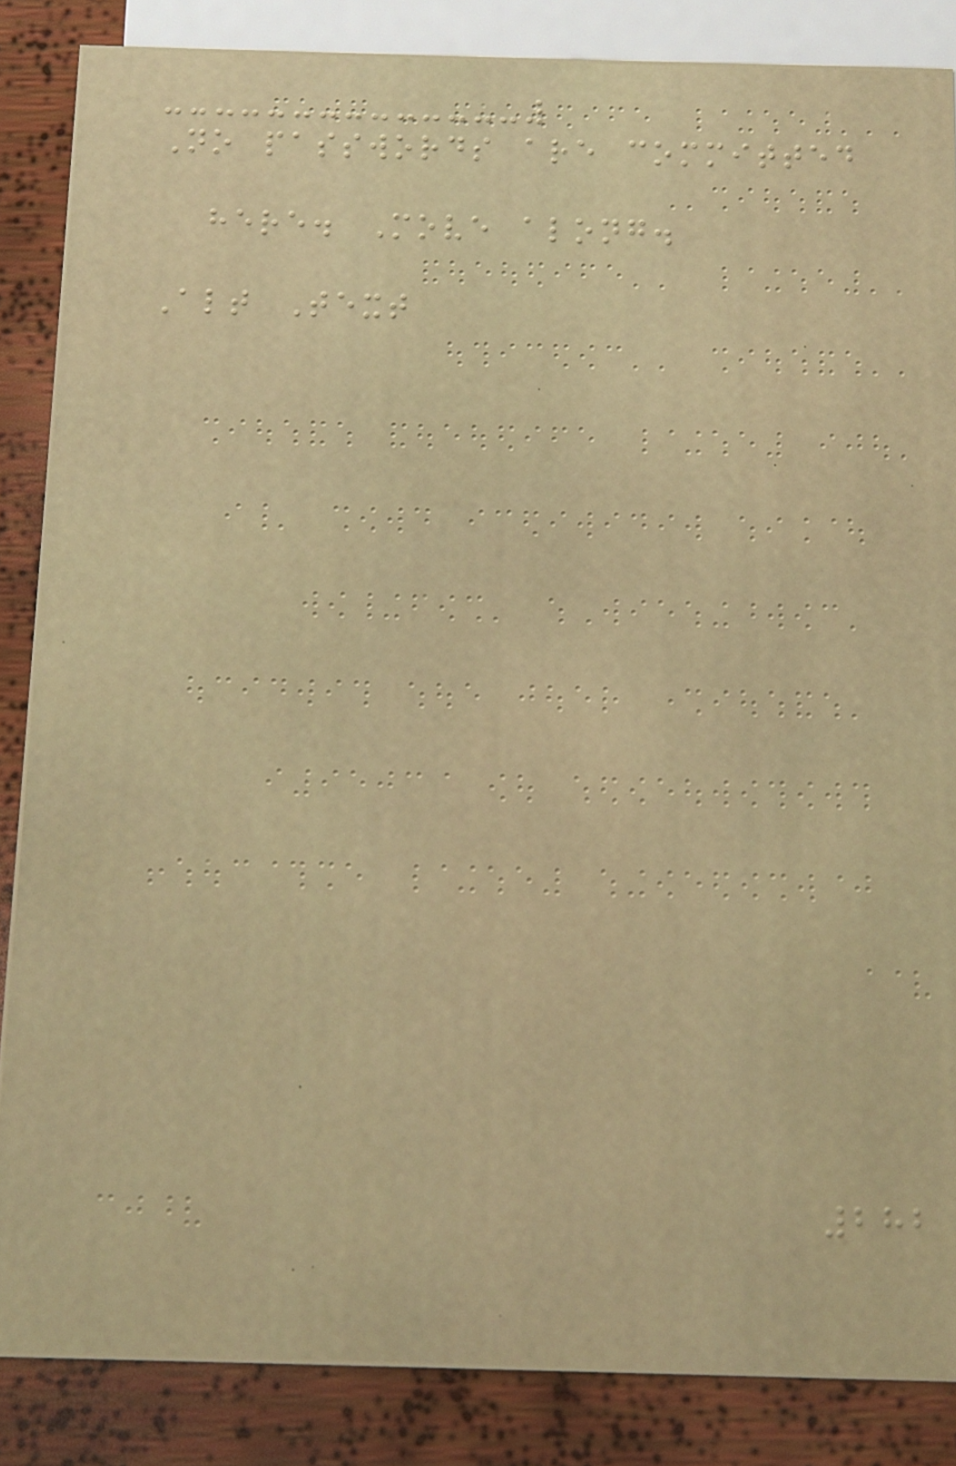No passwords are committed
here. Move along.
Alt Text
282
